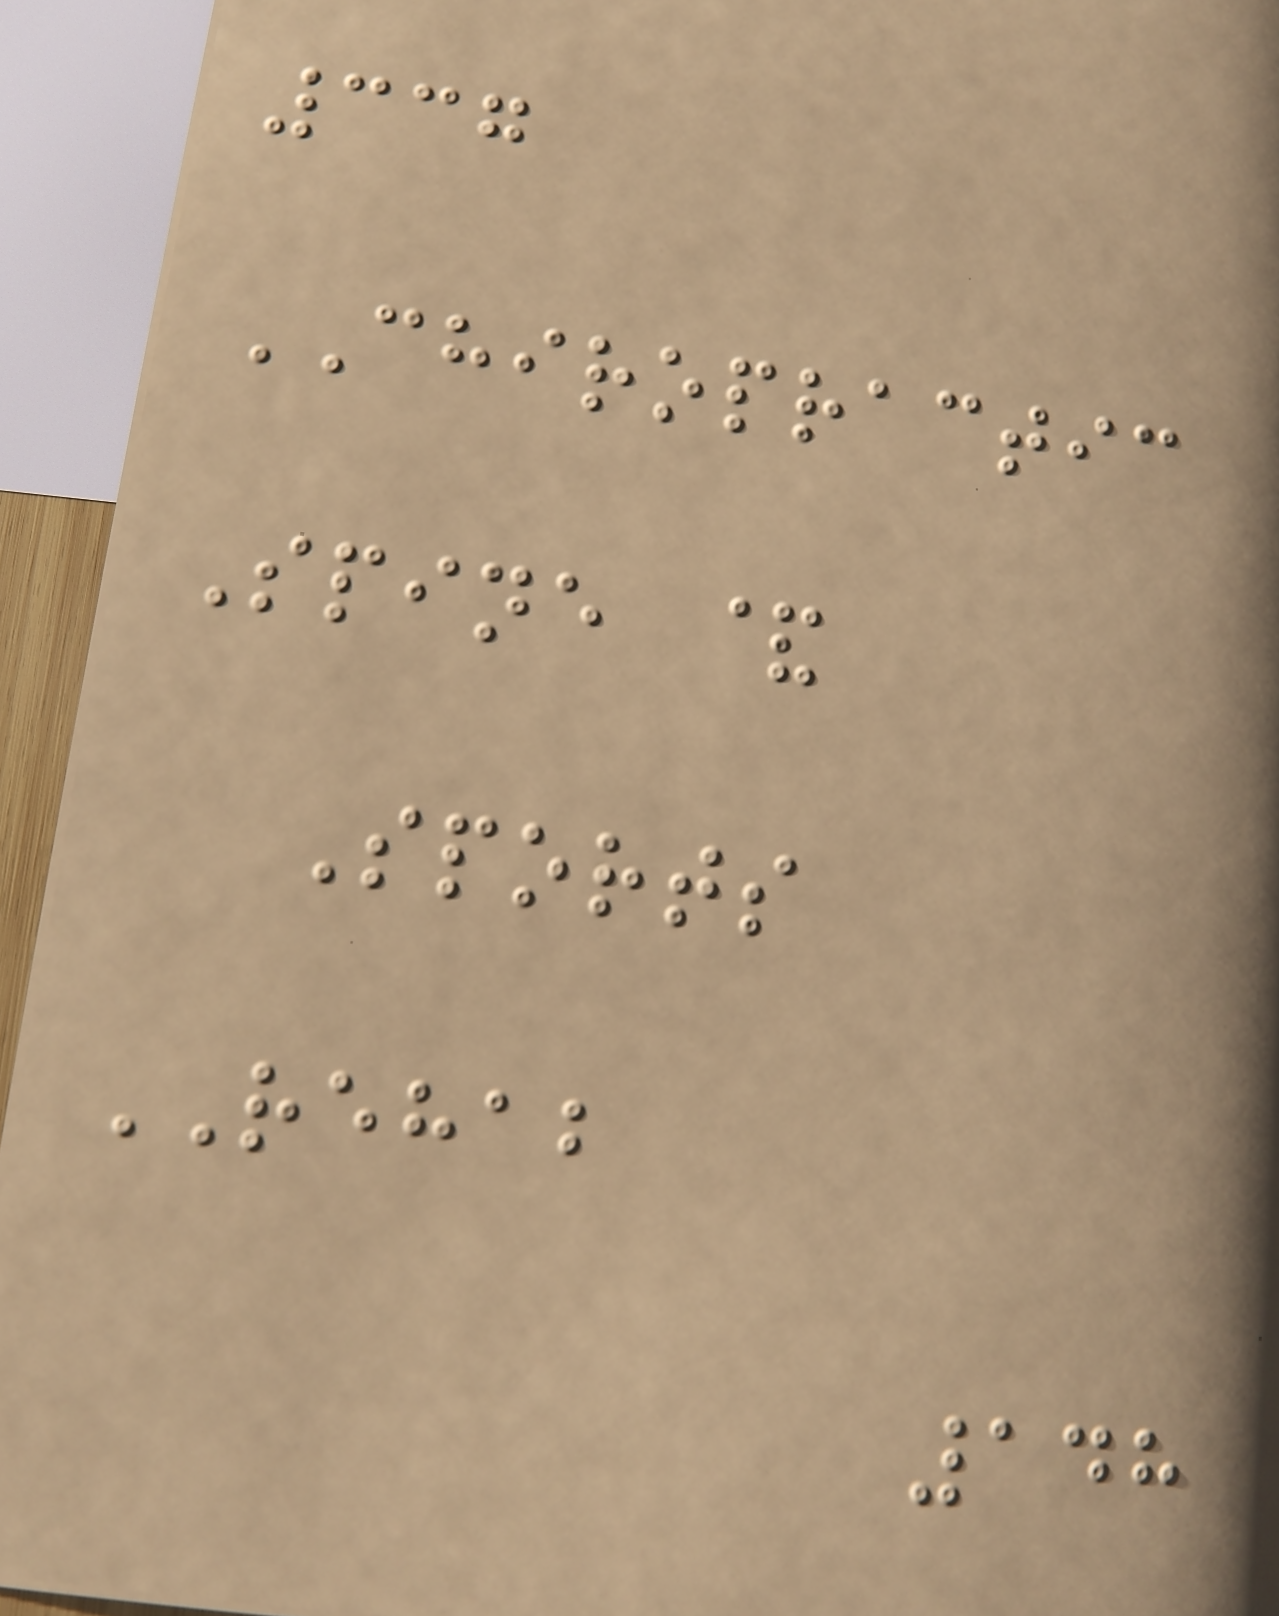337
CHIROPRACTIC
Spine &
Sports
REHAB
148
